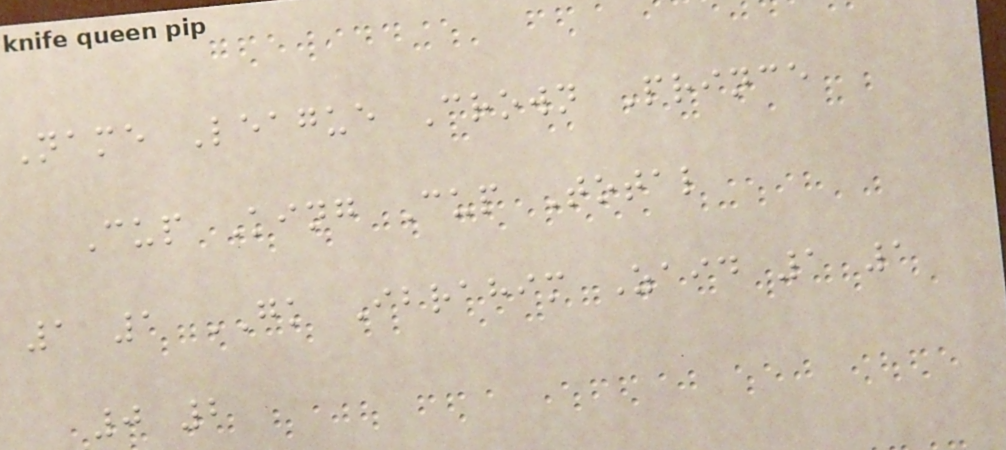Name League Crown Prince
Cup King Cup Total
1 1 GK Ibrahim Zaid 1 1
0 2
